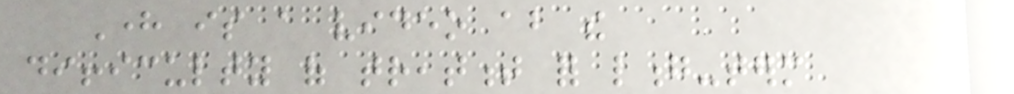Here is a video about the
difficulty of treatment for long-term
